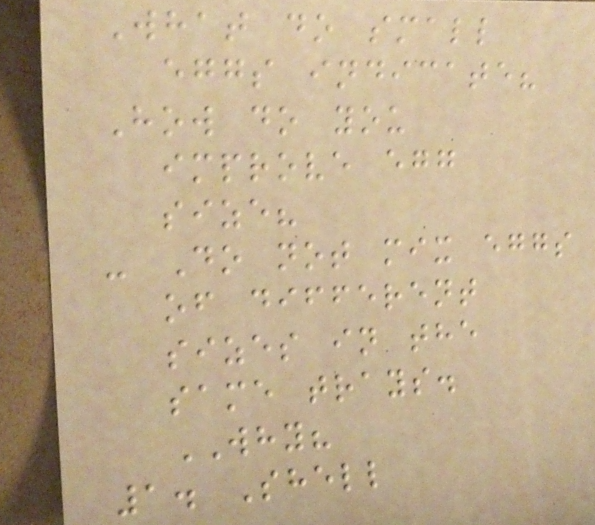What do small
eggs indicate?
How do you
improve egg
size?
- Do not mix eggs
of different
sizes in the
same trays.
WHY?
1. Shell
